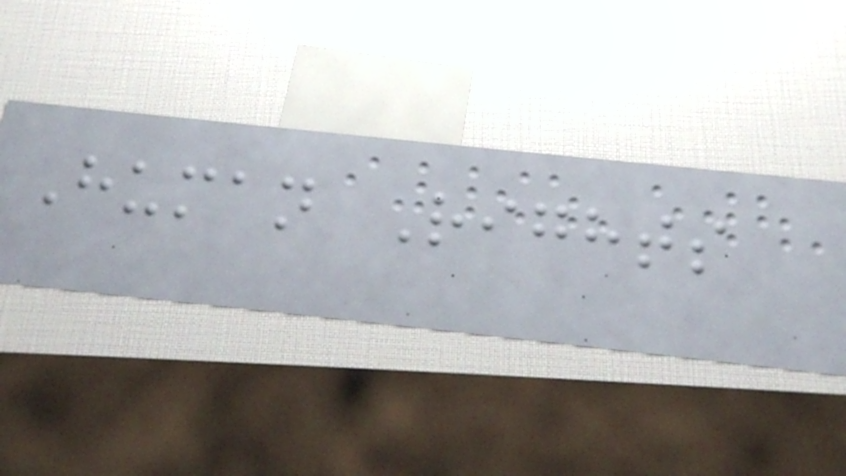Human Rights
